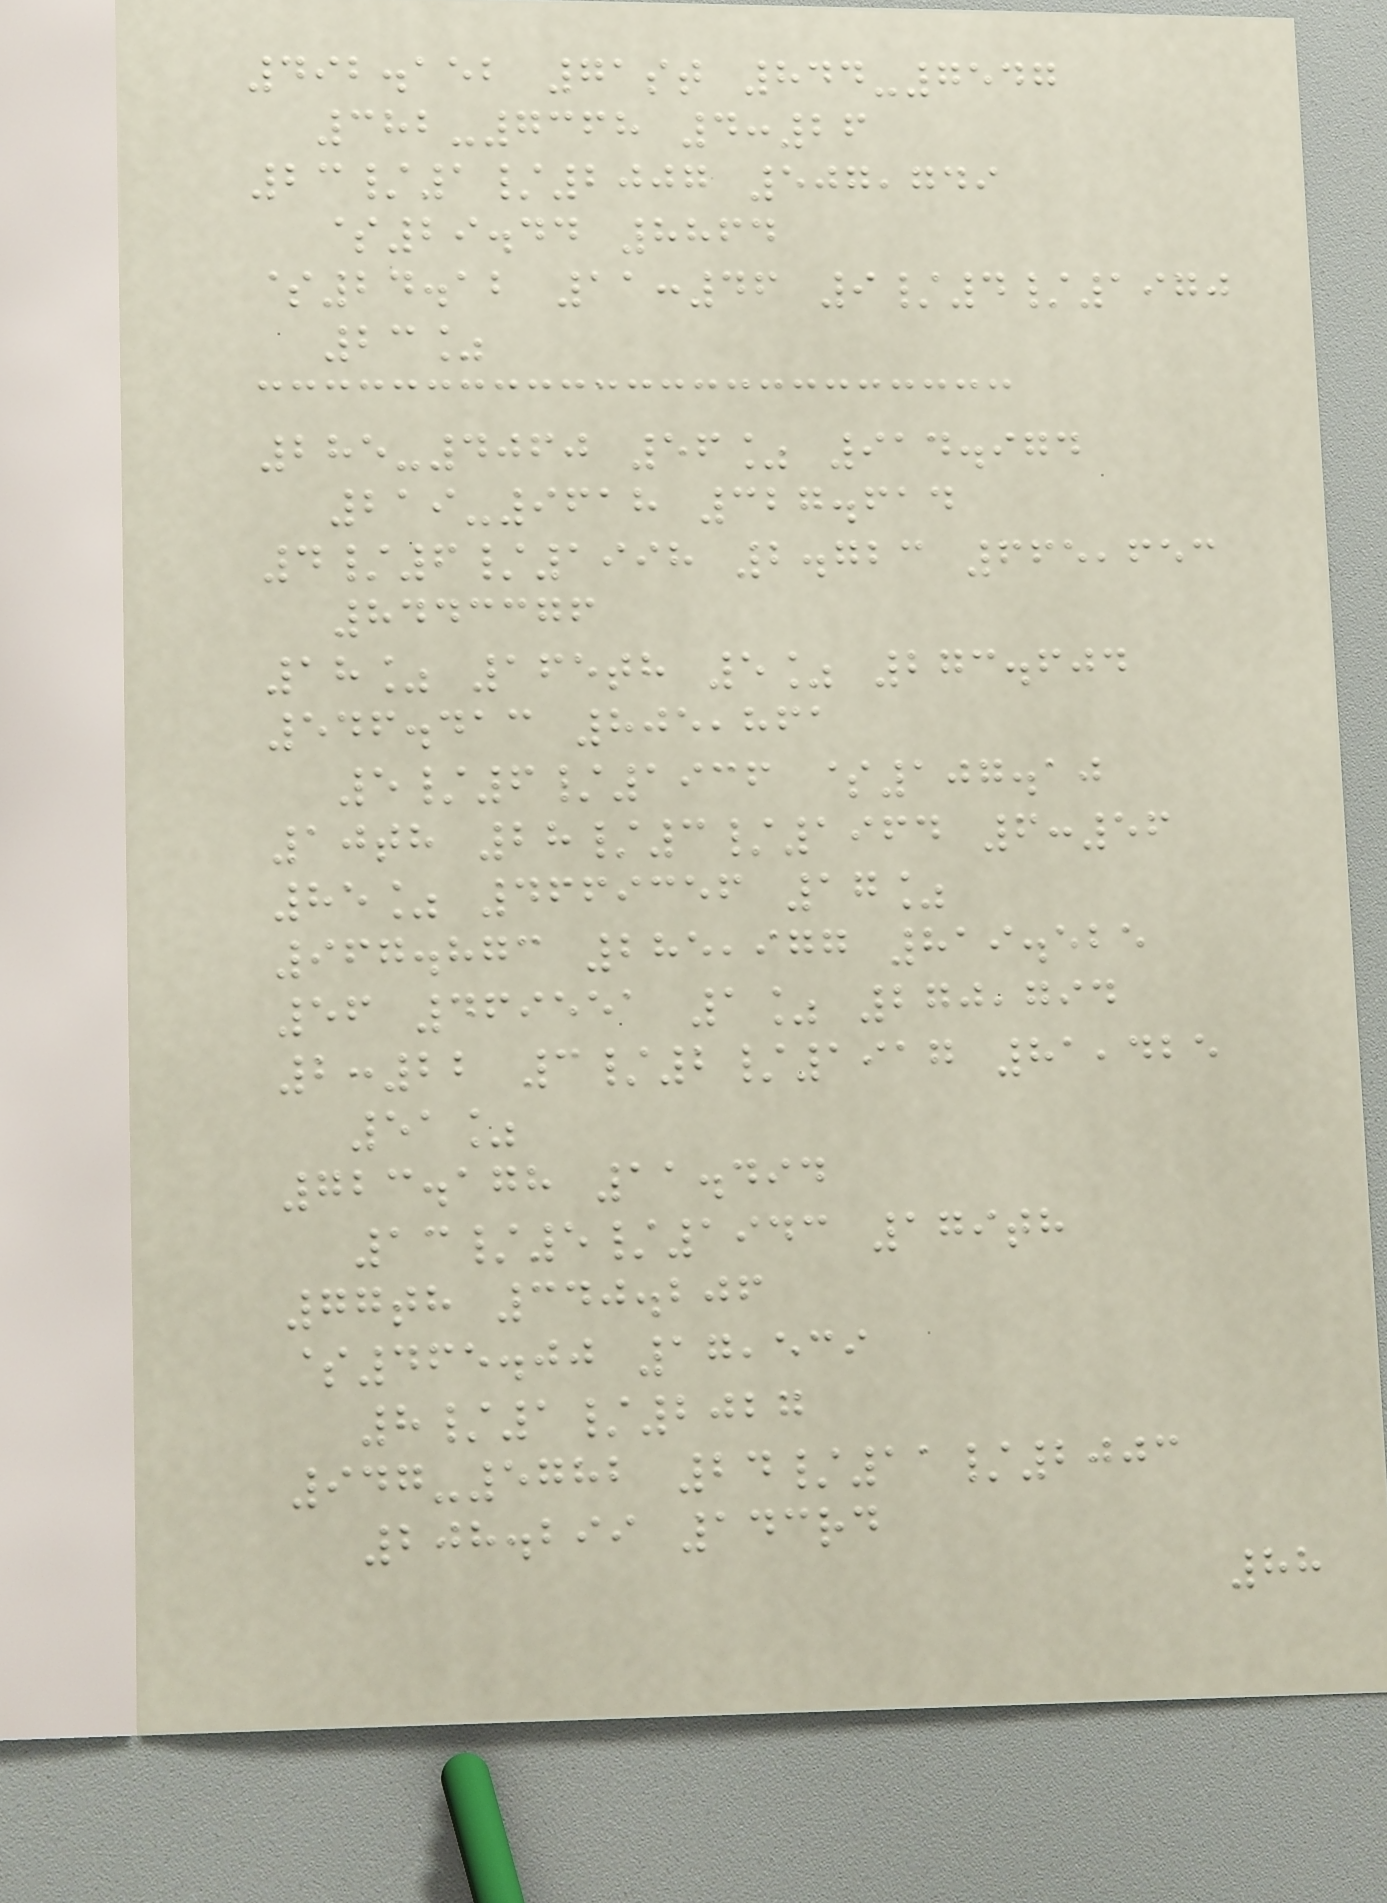492.152 71st 844-7547
382-7368 4:26
23/1/2007 507,749
$29.44 8864
$24.12 11:46 9/4/1970
23%
285-4060 56% 914.974
219-9618 327.614
4/6/1998 2.723 665,653
8443376
18% 165th 5% 273.604
546.413 805,861
5/6/1936 $107.10
10th 28/3/1964 6:56
85% 4669356 17%
967.873 285,977 819.525
56 469551 1% 270,794
2:22 3/2/1917 81,425
51%
723.178 11.494
13/5/1943 179th
77th 340.206
$465.00 17,539
8/1/2027
947-5782 24/11/2003
208.299 143rd
88
